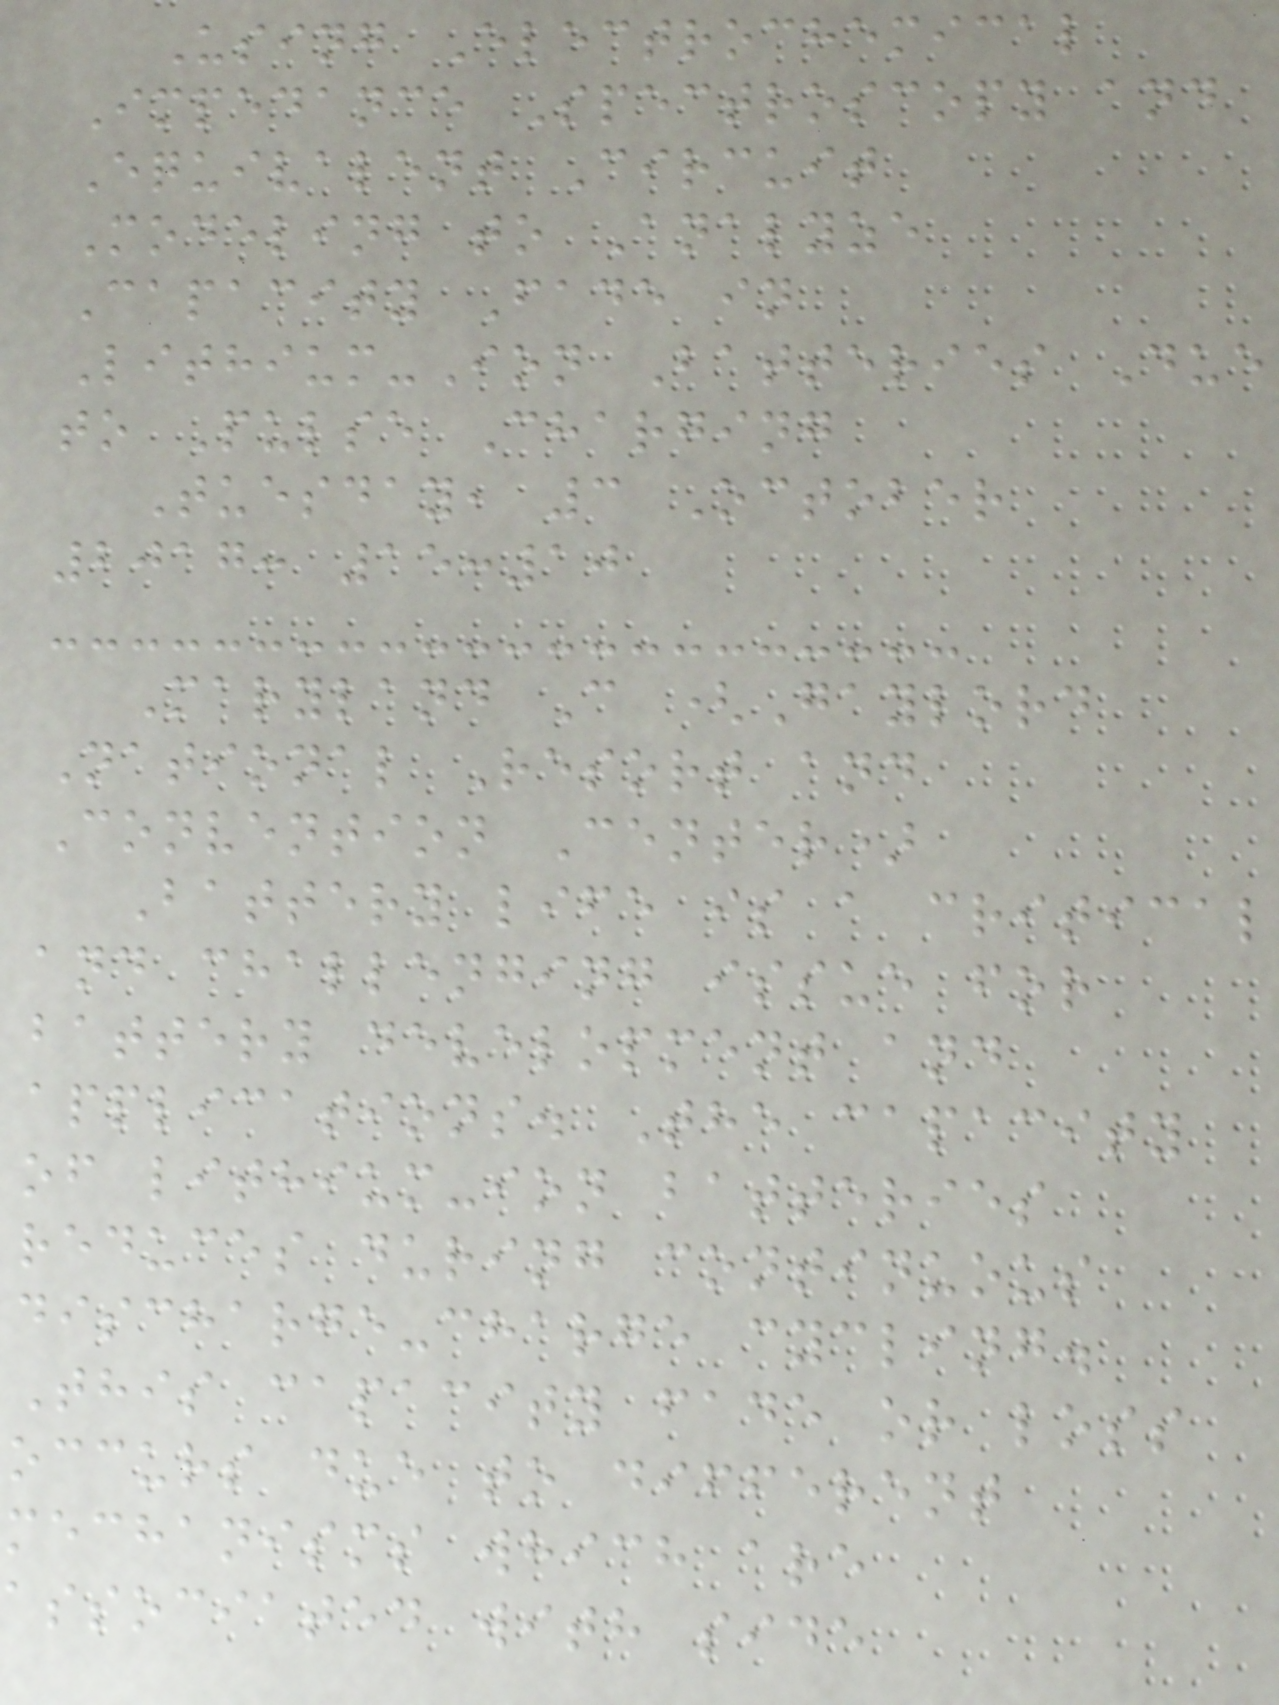Using Electrochemical
Impedance Spectroscopy and
Equivalent Circuit
Modeling to Analyze
Capacity Fade in
Lithium-Ion Batteries Due
to Pulse Charging
Tuesday, 3 October
2017: 15:10
Maryland C (Gaylord
National Resort and
Convention Center)
Battery life is a critical
and challenging issue for
battery development and
applications. The capacity
of lithium-ion batteries
reduces during continuous
discharge-charge cycling.
This capacity fade or loss
occurs due to different
mechanisms which are
associated with side
